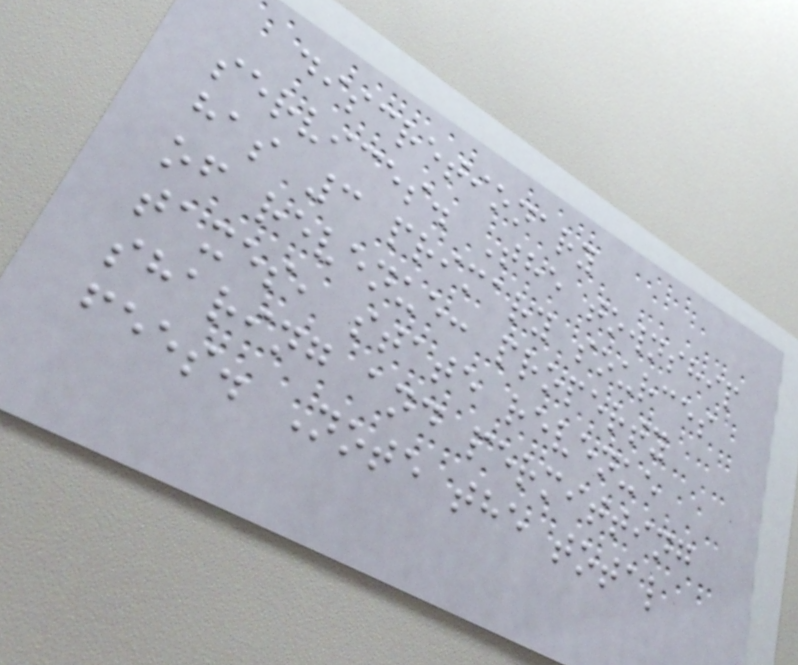discretionary
services. The township
has 3 primary sources
of revenue: property
taxes, state revenue
sharing and permitting
fees. Note the total
